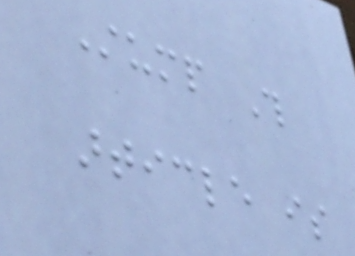Stump This
article is
